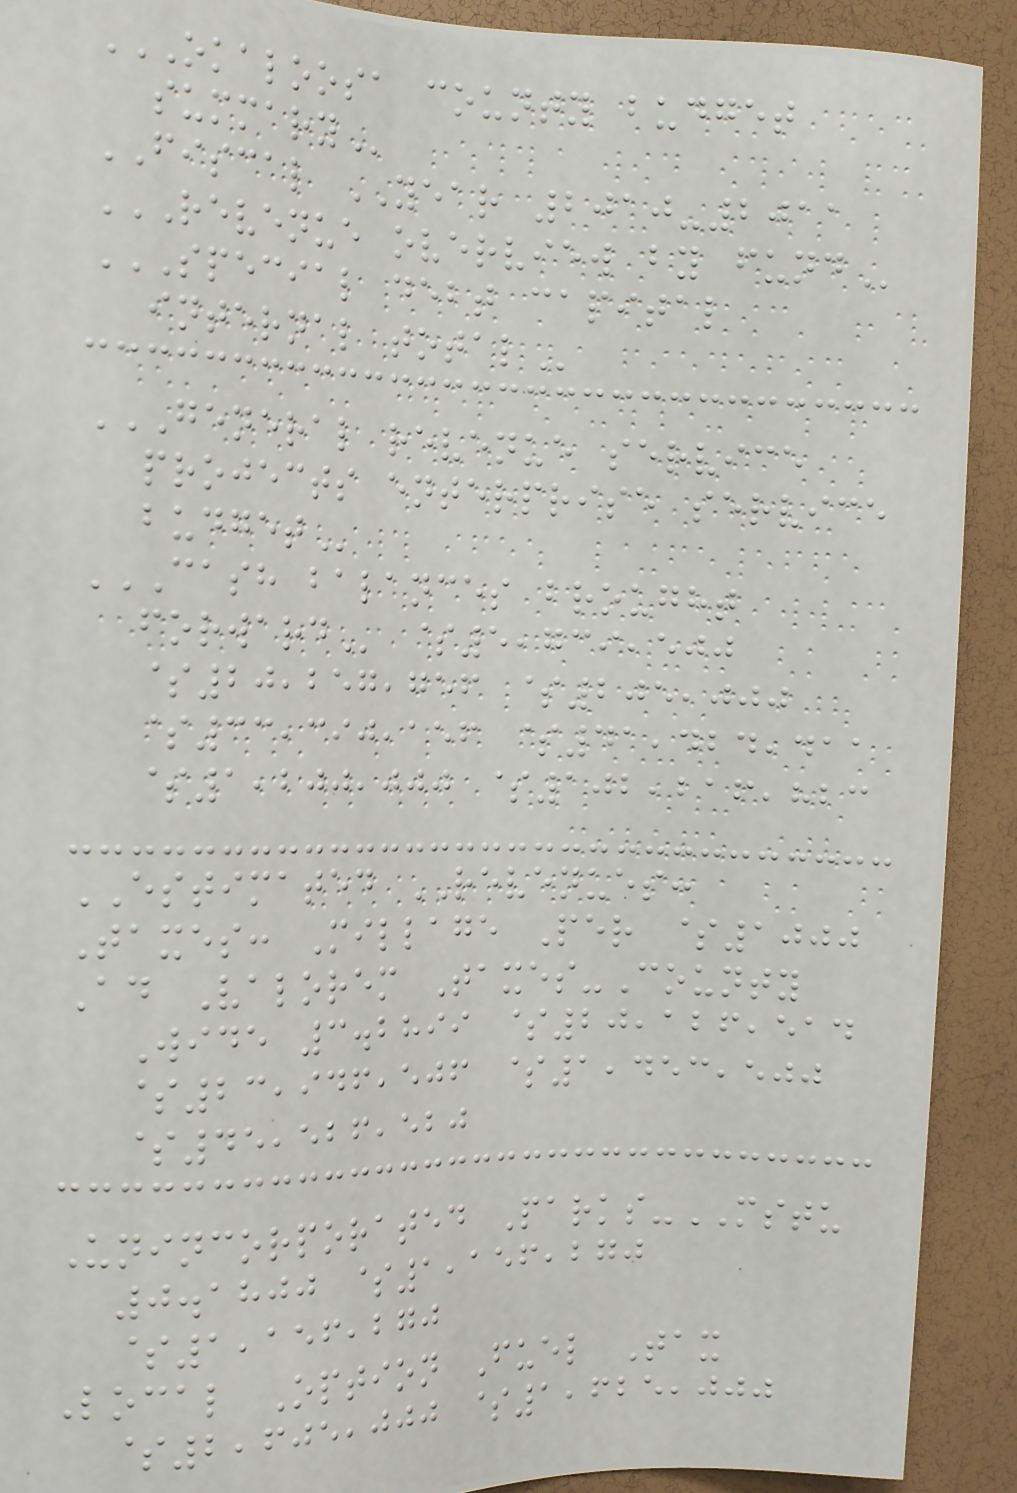OKALOOSA COUNTY BUDGET
SUMMARY
FISCAL YEAR 2010-2011
REVENUE OVERVIEW BY FUND
SPECIAL DEBT CAPITAL
INTERNAL TOTAL
GENERAL REVENUE SERVICE
PROJECTS ENTERPRISE SERVICE
BUDGET
CASH BALANCES BROUGHT
FORWARD $5,739,500
$20,257,756 $205,000
$33,390,156 $41,424,411
$1,200,000 $102,216,823
ESTIMATED REVENUES:
Taxes: Millage Per $1000
Ad Valorem Taxes-County
Wide 3.2899 $20,126,514
$23,946,506 $1,453,500
$45,526,520
Unincorporated Parks-MSTU
0.1800 $1,156,270
$1,156,270
Local Option Fuel Tax
$2,605,000 $1,625,000
